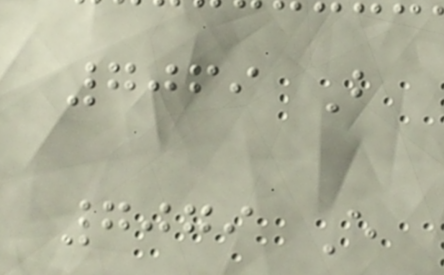7069 B
7079 E
